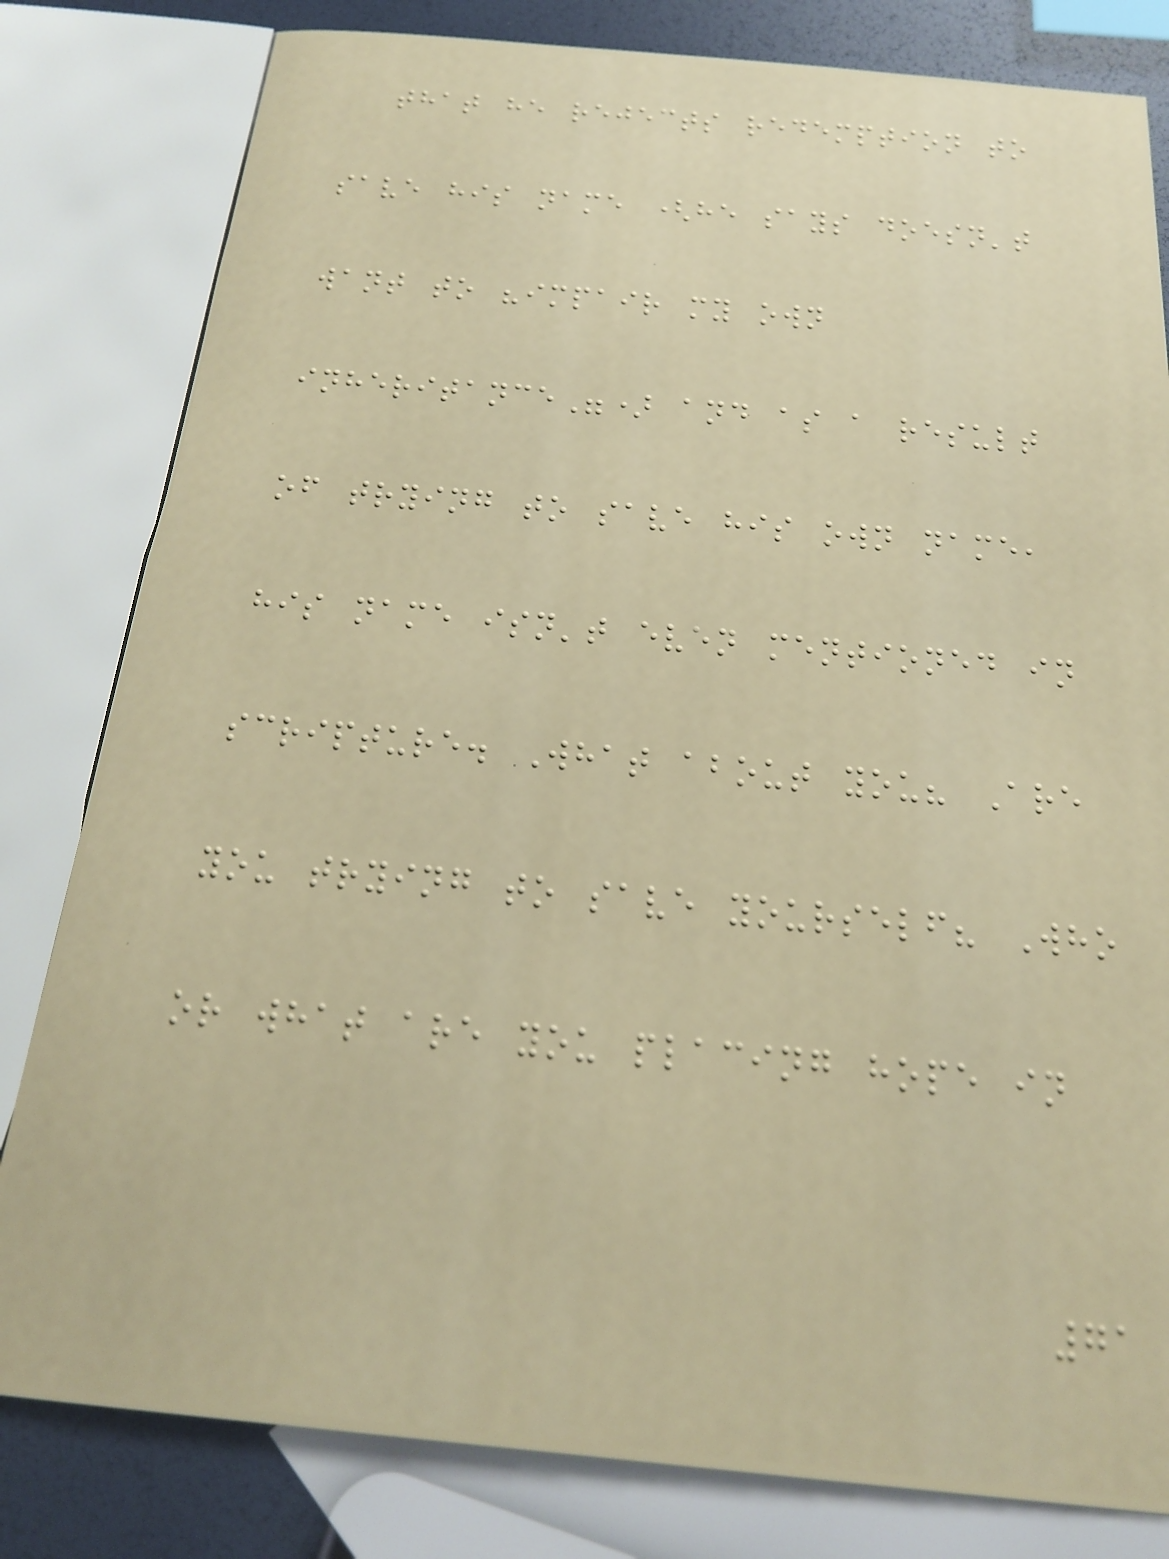that he rejects redemption to
save his name (he says doesn't
want to "impair my own
inheritance") and as a result
of trying to save his own name,
his name isn't even mentioned in
scripture. What about you? Are
you trying to save yourself? Who
or what are you placing hope in
71
